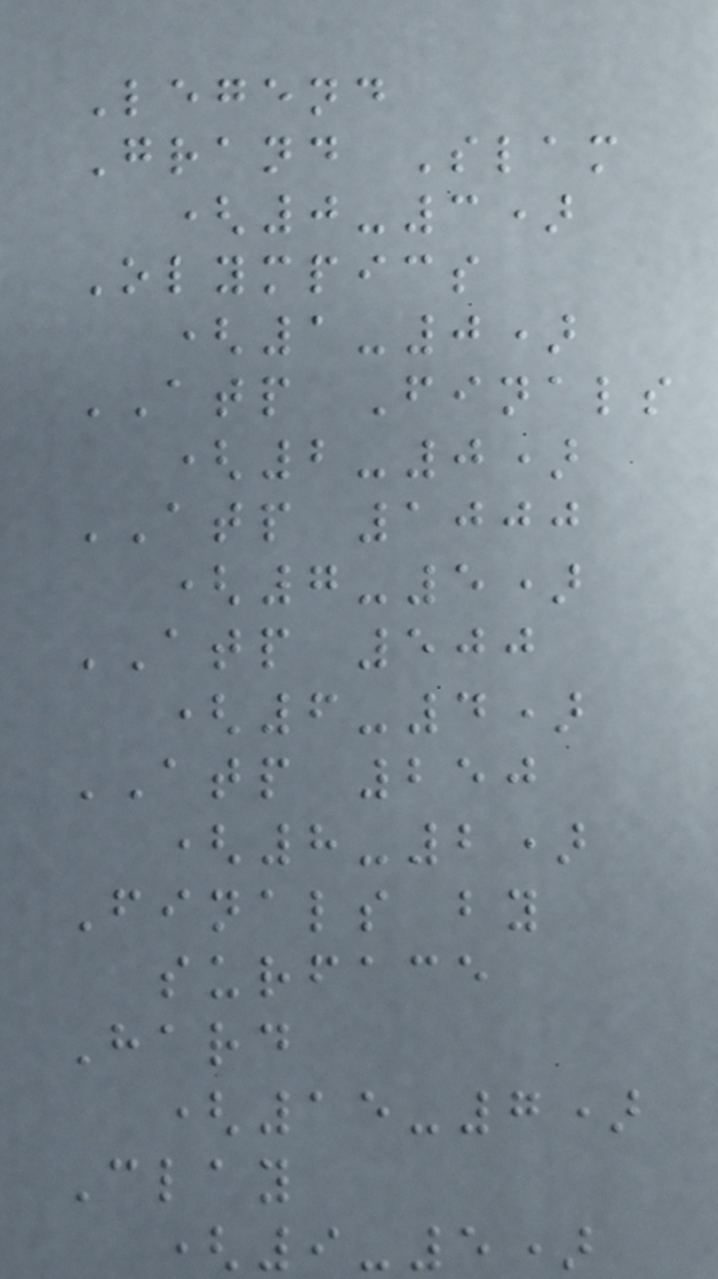Legend
Grand Slam
(0-3)
Olympics
(1-0)
ATP Finals
(2-0)
ATP 1000
(7-5)
ATP 500
(6-4)
ATP 250
(8-2)
Finals by
surface
Hard
(15-7)
Clay
(9-5)
